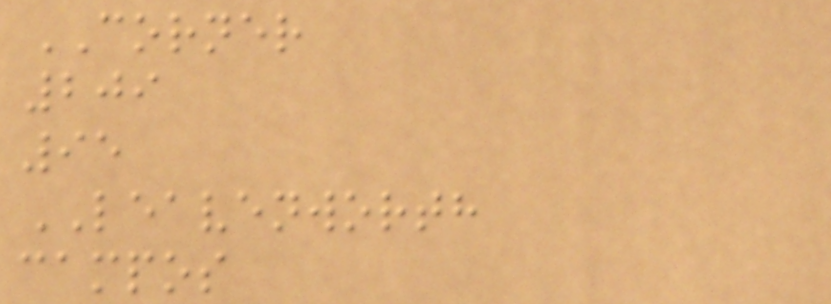CORNER
209
95
LEAVENWORTH
campos
